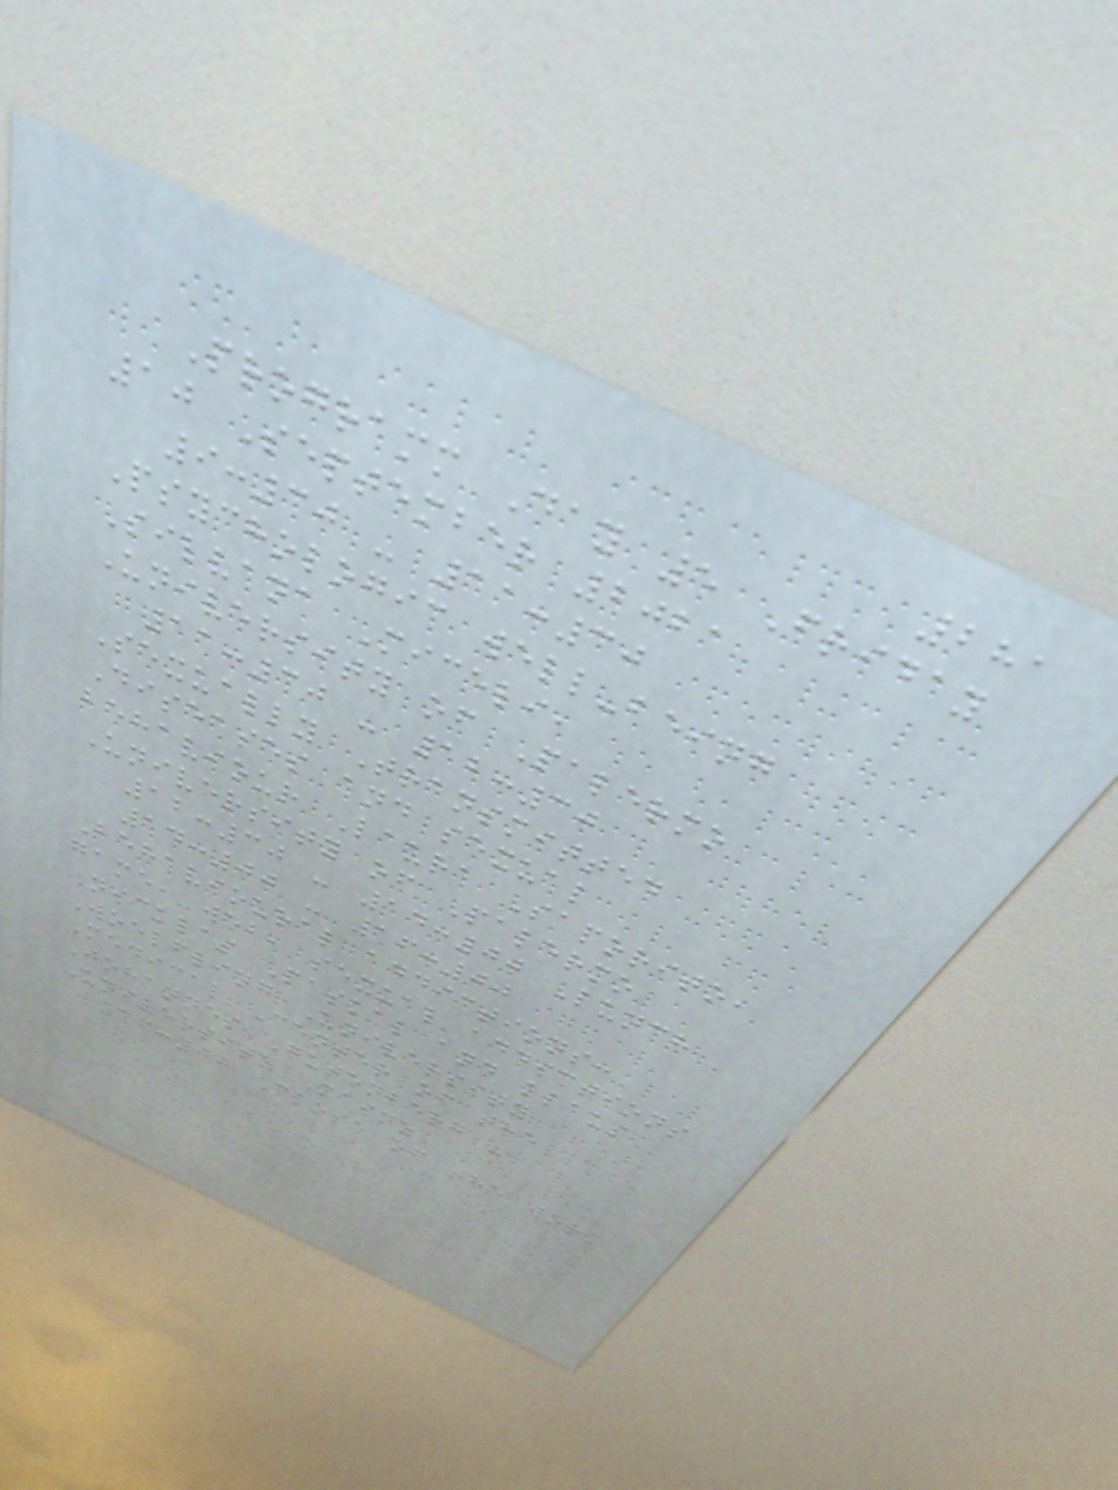281
Programm Day 5 Friday
10 September 2021
9:30 - 11:30
Psychologic well-being
Silvana Miceli,
University of Palermo
11:30 - 12:30
Sexually Transmitted
Diseases and sexual
behaviour Laura Saporito,
University of Palermo
12:30 - 14:00 Lunch
14:00 - 16:00
Behavioural addictions:
game, web, sexual addictions
Nicklas Paskal and klaus
Woelfling University
Medical Center of the
Johannes Gutenberg -
University Mainz
16:00 Close of the work
